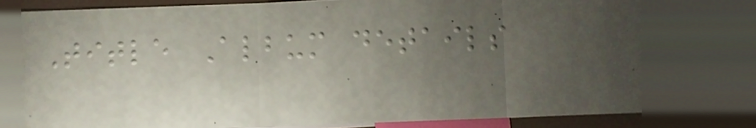Title Album details
